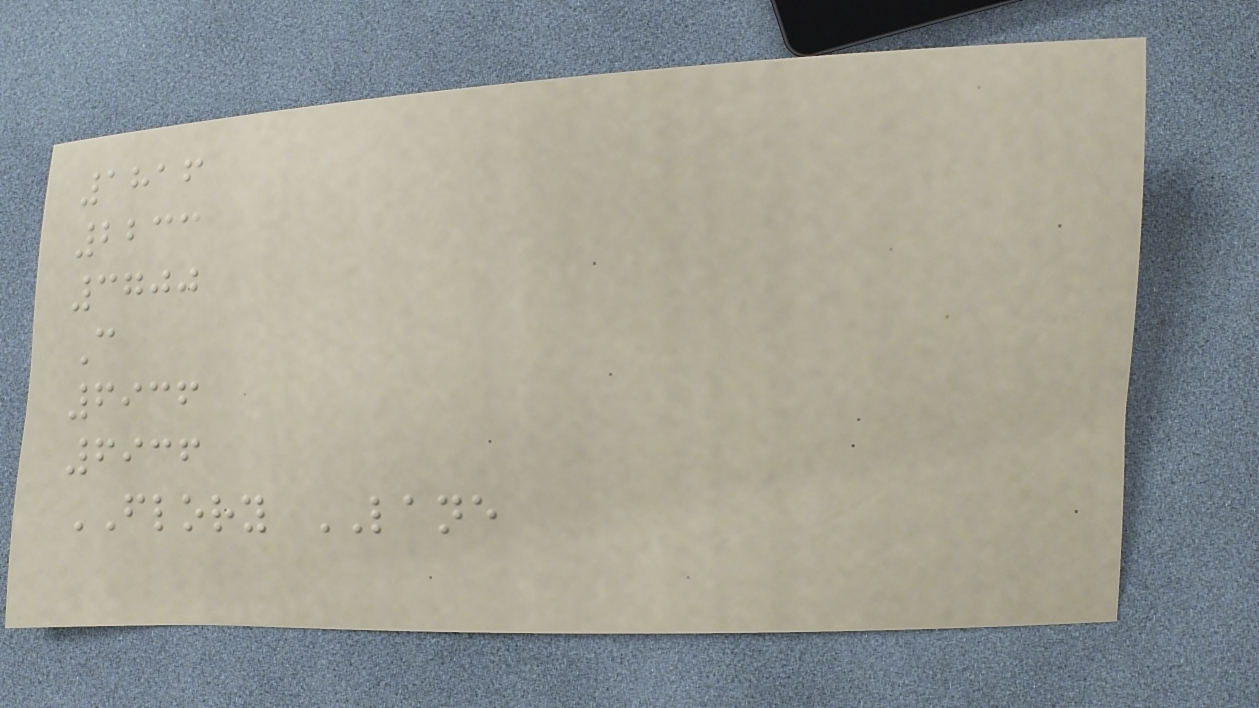1816
2233
3700
C
6936
6936
FLORY LANE
